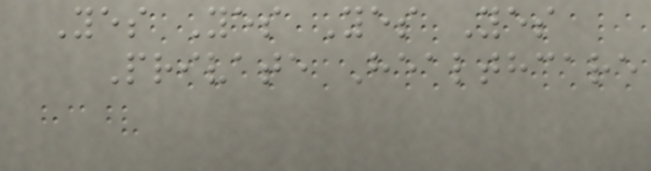Yes Yes Yes Yes
Private Healthcare
